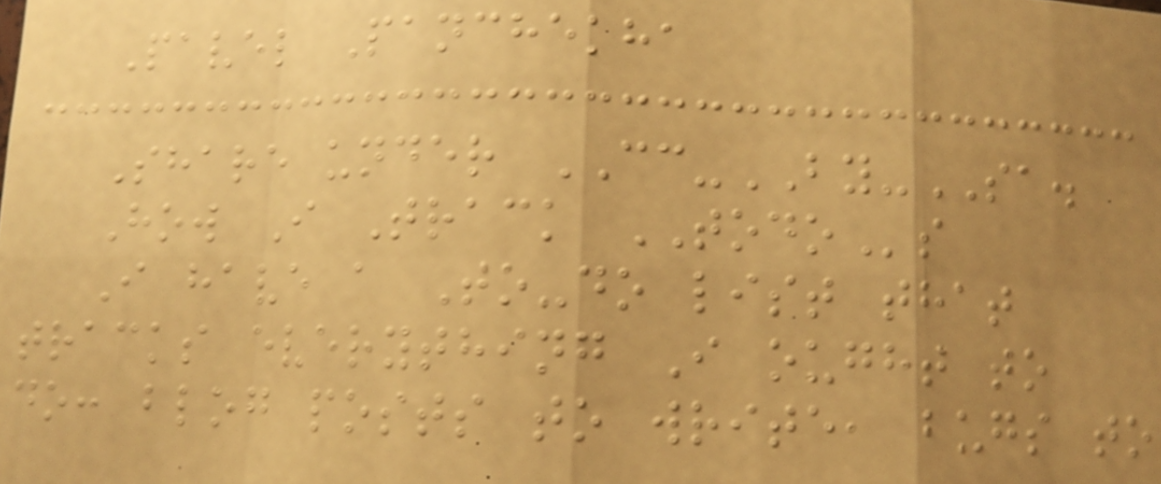Pavel Panchekha
Share under CC-BY-SA.
How I Track TODOs
I have a To-do list that
tracks everything I ought to
do: blog posts to write, bugs to
